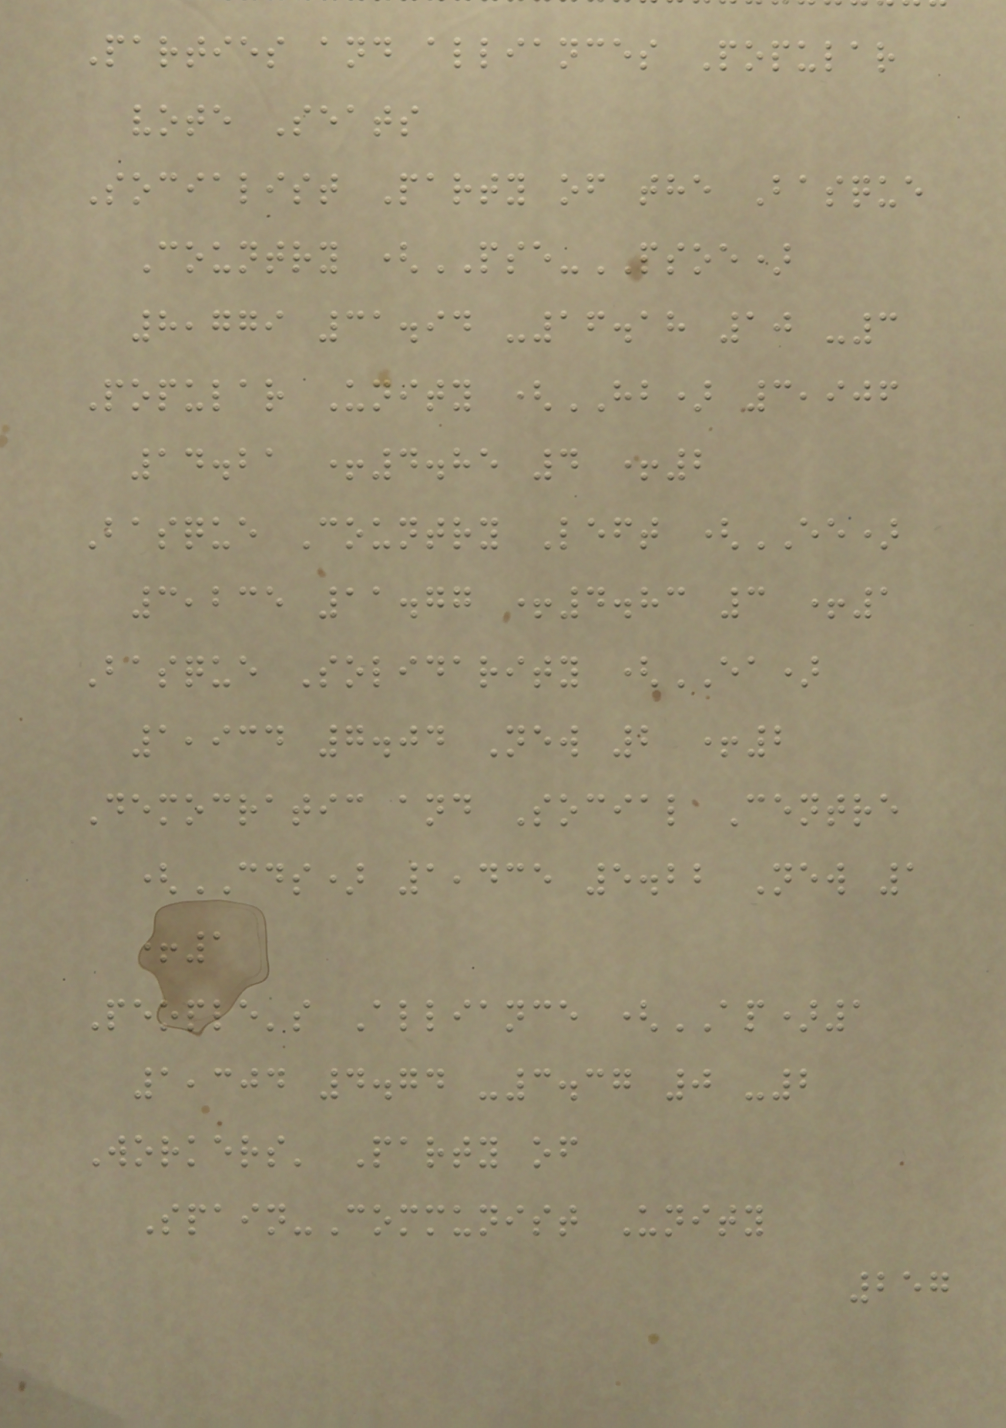Parties and alliances Popular
vote Seats
Socialist Party of the Basque
Country (PSE-PSOE)
8,779 31.94 -16.18 10 -3
Popular Unity (HB) 3,906
14.21 +4.85 4 +2
Basque Country Left (EE)
3,235 11.77 +4.83 3 +1
Basque Solidarity (EA)
1,934 7.04 New 2 +2
Democratic and Social Centre
(CDS) 1,435 5.22 New 1
+1
People's Alliance (AP)1
1,304 4.74 -3.37 0 -2
Workers' Party of
Spain-Communist Unity
257
